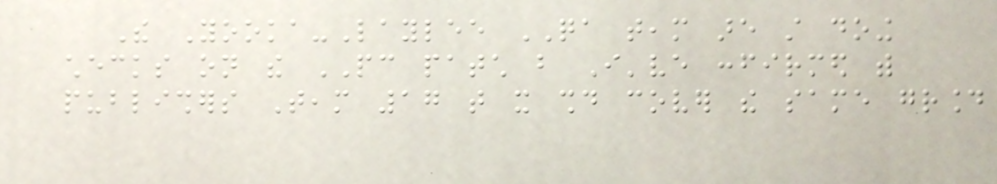The Yooka-Laylee QA team are still doing
checks on the PC patch but I've confirmed with
publishers Team 17 that it should cover the same ground
